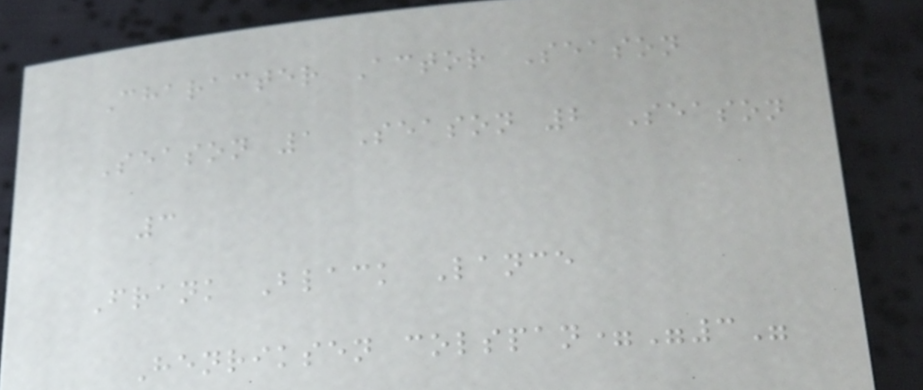Character Actor Season
Season 1 Season 2 Season
3
Frank Black Lance
Henriksen colspan="3"
